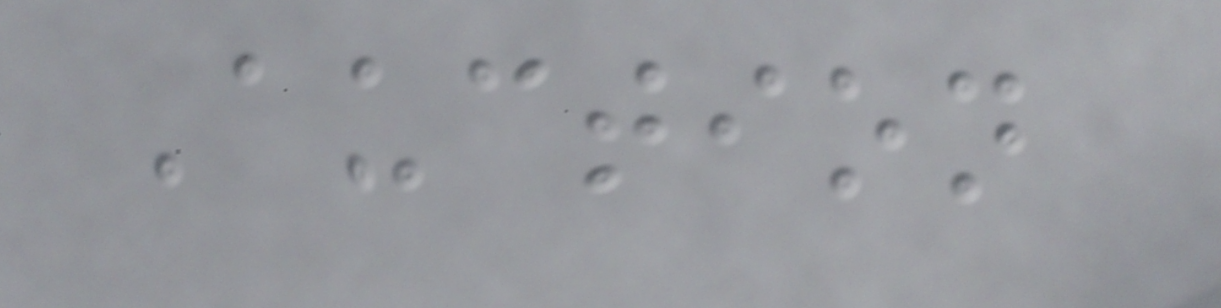Auction
